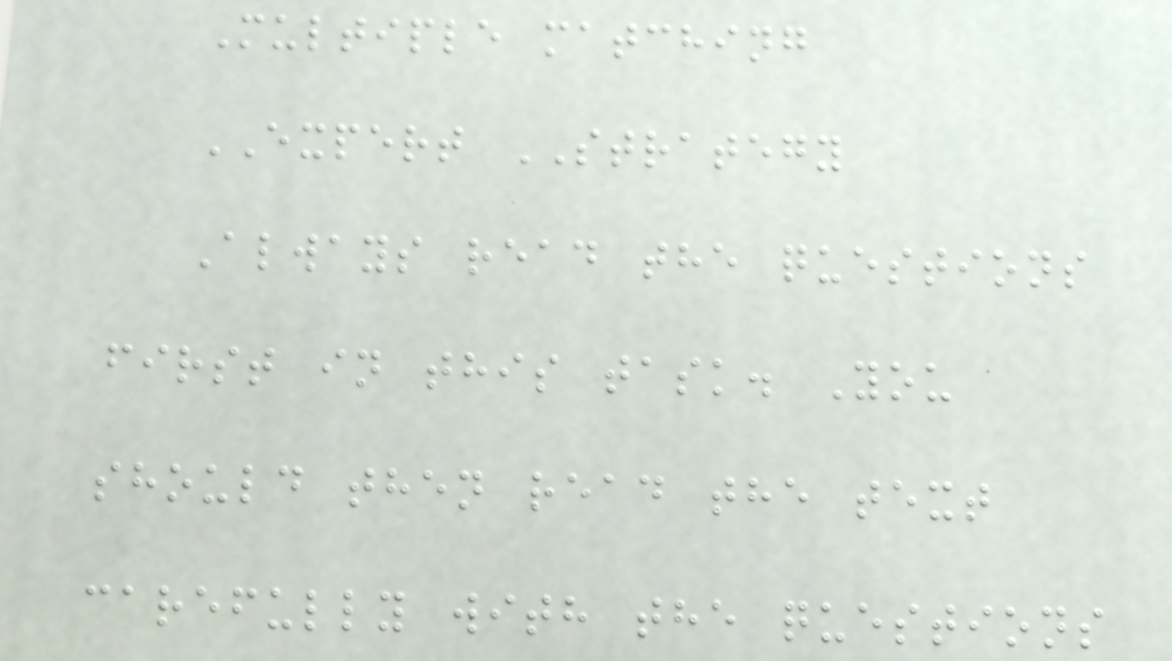Multiple matching
EXPERT STRATEGY
Always read the questions
first in this task. You
should then read the text
carefully with the questions
